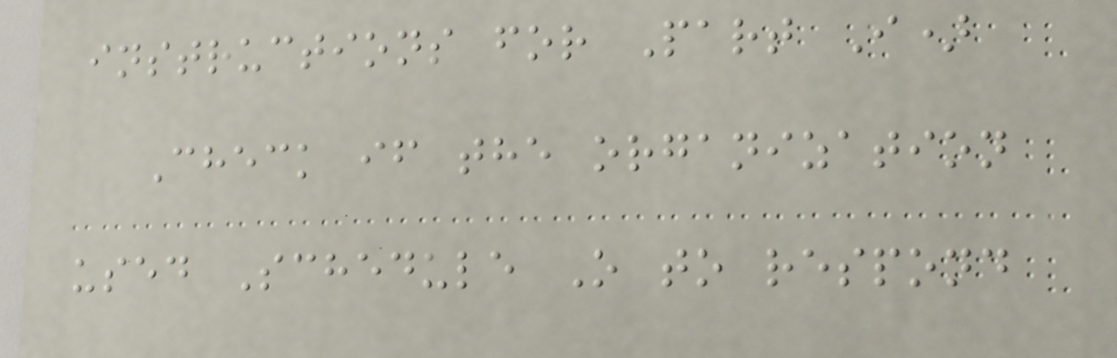instructions for Part I)
Check if the organization
used Schedule O to respond
